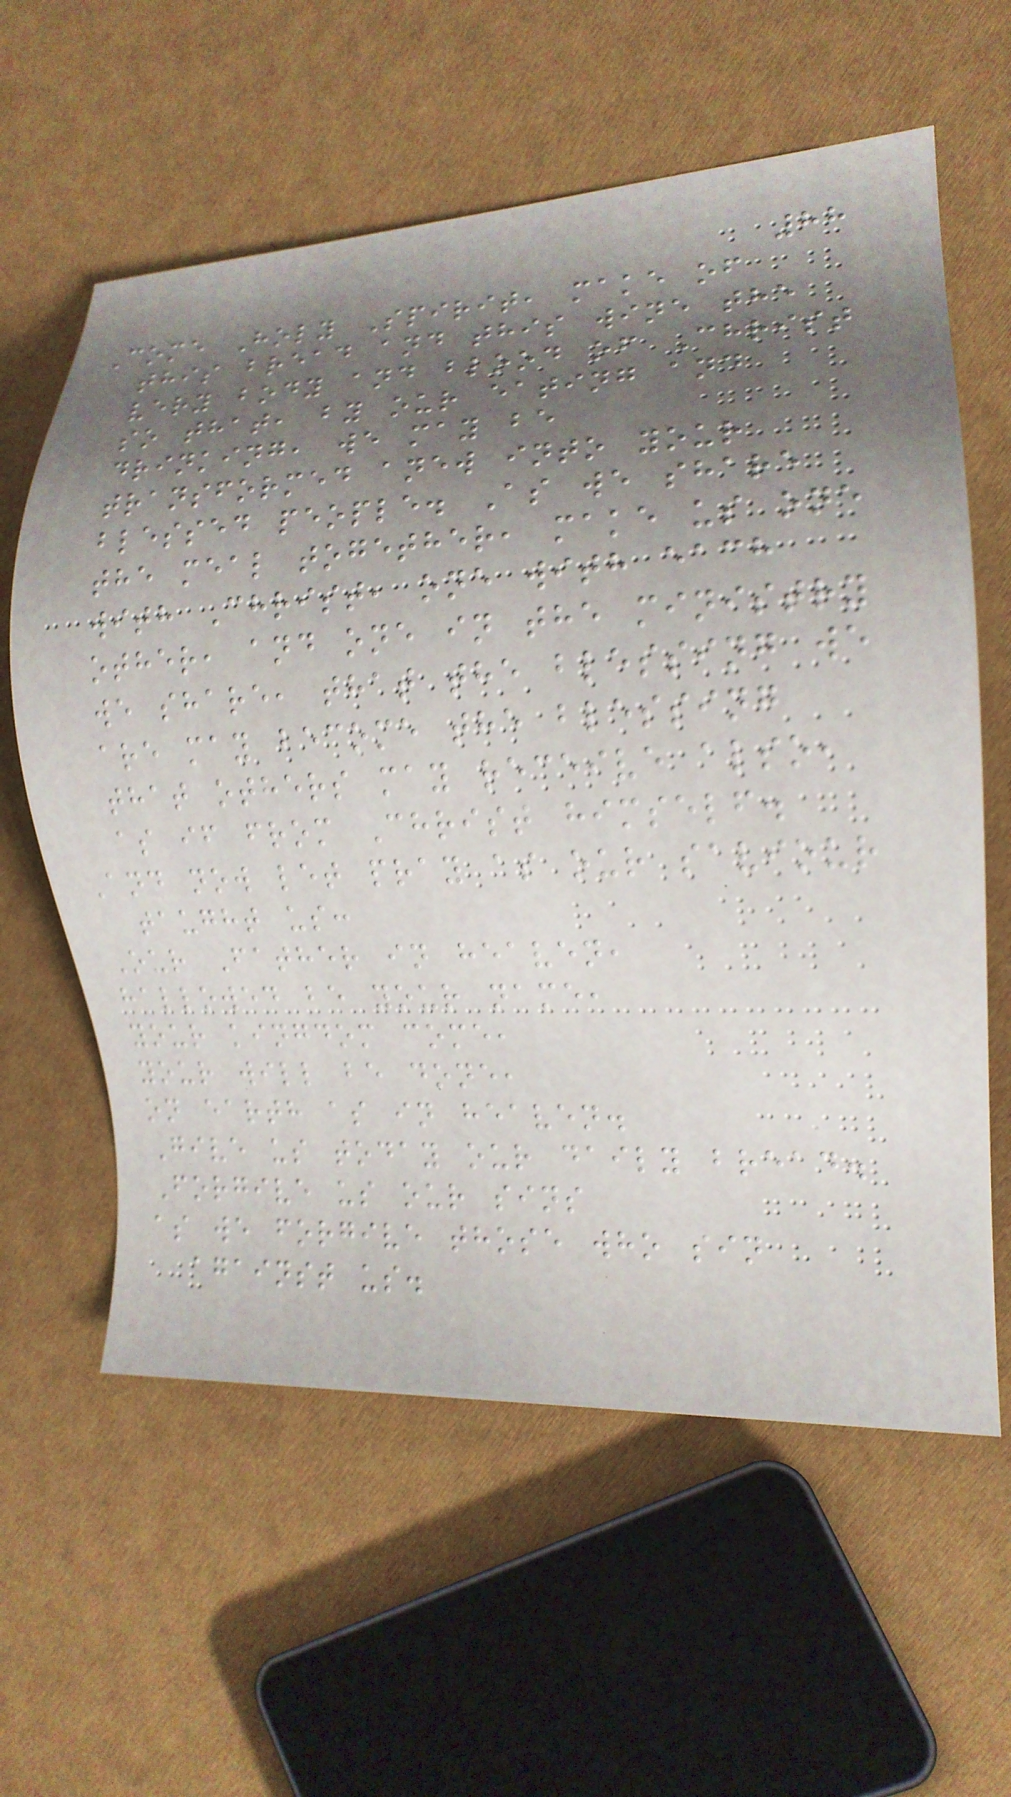88
Come Holy Spirit, make of
this bread and this wine the
very body and blood of Christ
so that, by our eating and
drinking, we may be
transformed anew into your
blessed people. As we share
the meal together, make us one
with Christ, one with each
other, and one in the ministry
we share, that the blessing we
are may become the blessing
that others may receive also,
as if from Christ himself.
And now let pray as our saviour
taught us:
Our Father in heaven,
hallowed be your name,
your kingdom come,
your will be done,
on earth as in heaven.
Give us today our daily bread.
Forgive us our sins
as we forgive those who sin
against us.
